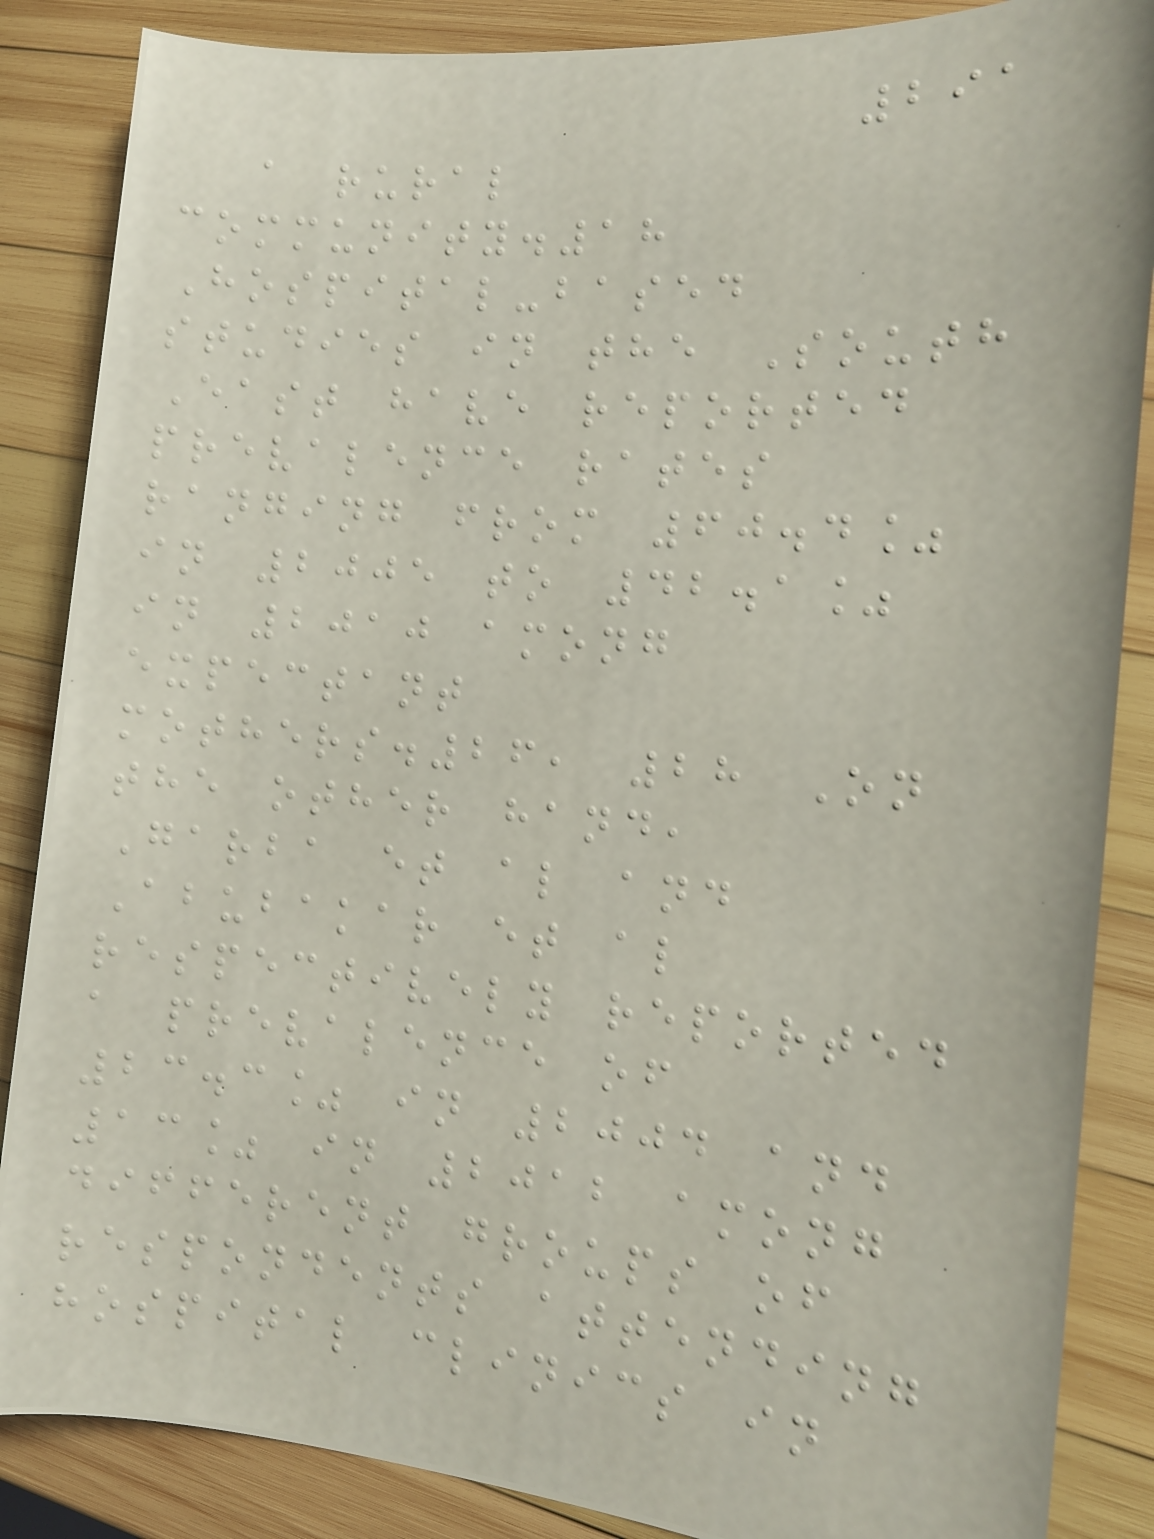291
a rural
community.18
Hospital-based
studies in the South
East have reported
prevalence rates
ranging from 60.4%
in 2005 to 42.1%
in 2010 among
expectant
mothers.26, 28 On
the other hand,
Garba et al and
Abubakar et al
respectively reported
a prevalence of
23.3% in 2004 and
13% in 2012 among
different groups of
respondents attending
hospital clinics in
